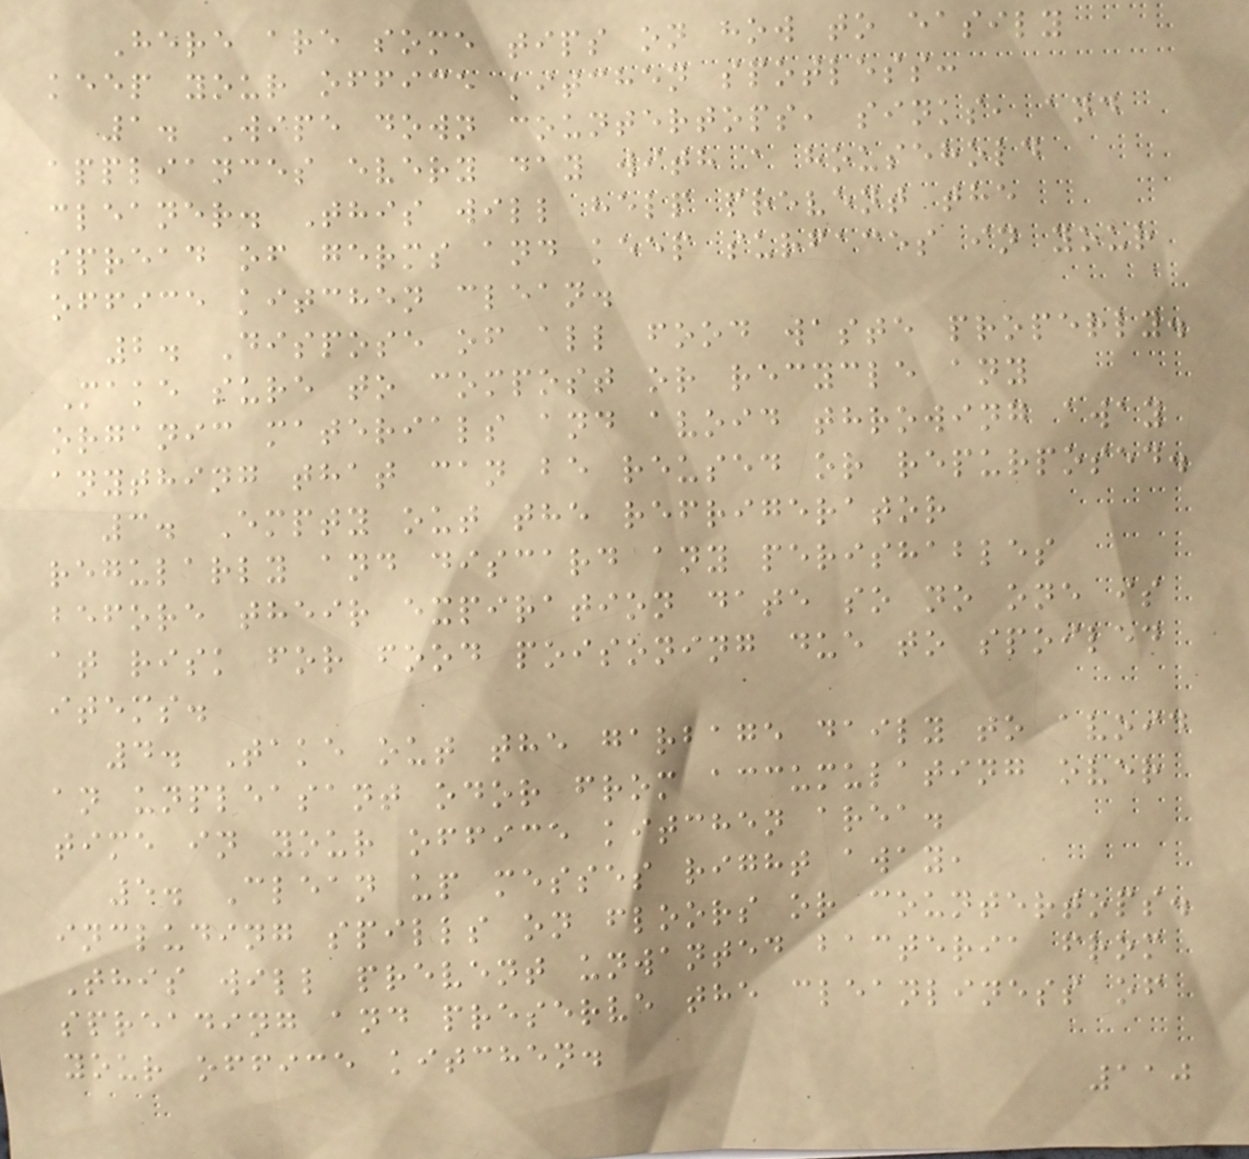Here are some tips on how to easily
keep your office kitchen spotless:
1. Wipe down countertops, sinks, and
appliances every day with a household
cleaner. This will help prevent the
spread of germs and keep surfaces in your
office kitchen clean.
2. Dispose of all food waste properly.
Make sure to compost or recycle any
organic materials and avoid throwing away
anything that can be reused or repurposed.
3. Empty out the refrigerator
regularly and discard any perishables
before their expiration date so no one is
at risk for food poisoning due to spoiled
items.
4. Take out the garbage daily to avoid
an unpleasant odor from accumulating over
time in your office kitchen area.
5. Clean up messes right away,
including spills on floors or countertops.
This will prevent unwanted bacteria from
spreading and preserve the cleanliness of
your office kitchen.
110
